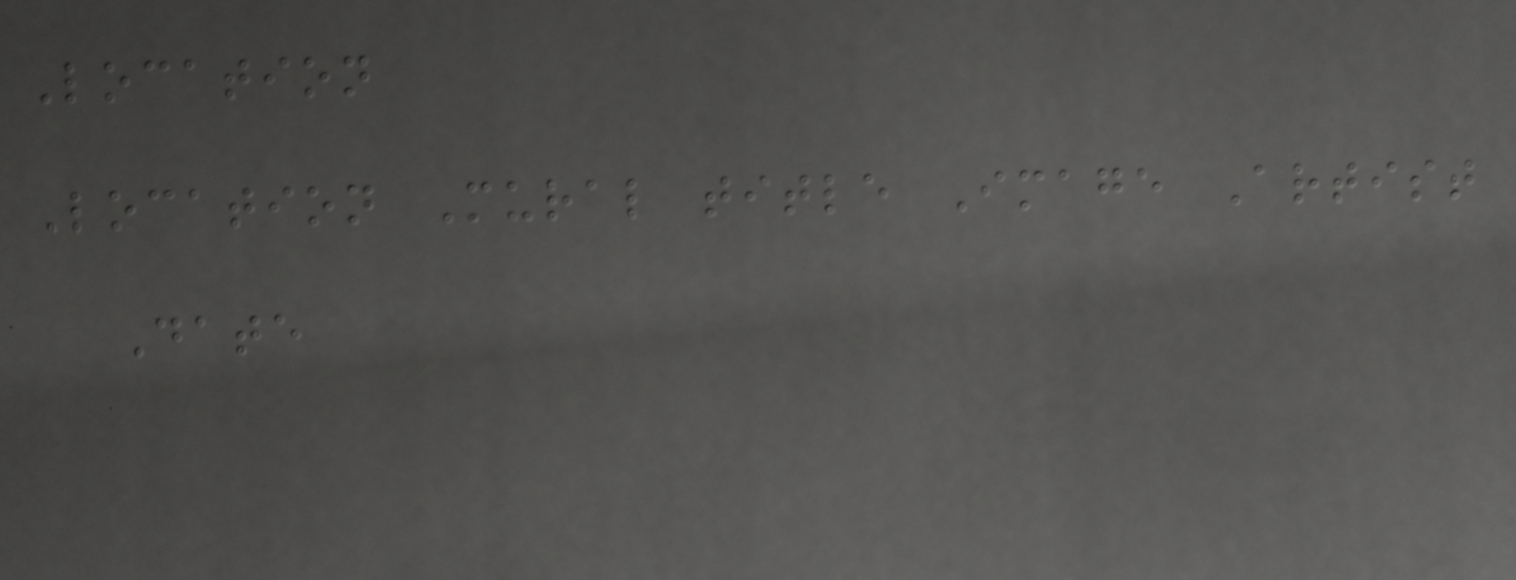Location
Location Mural title Image Artist
Date
